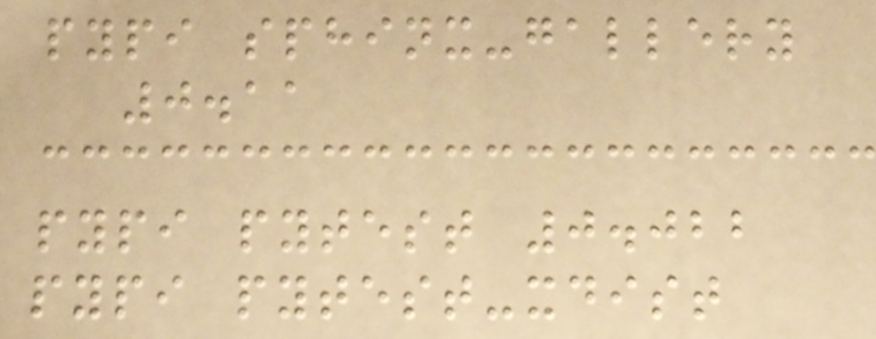pypi sphinx-gallery
0.11
pypi pytest 0.022
pypi pytest-xdist
